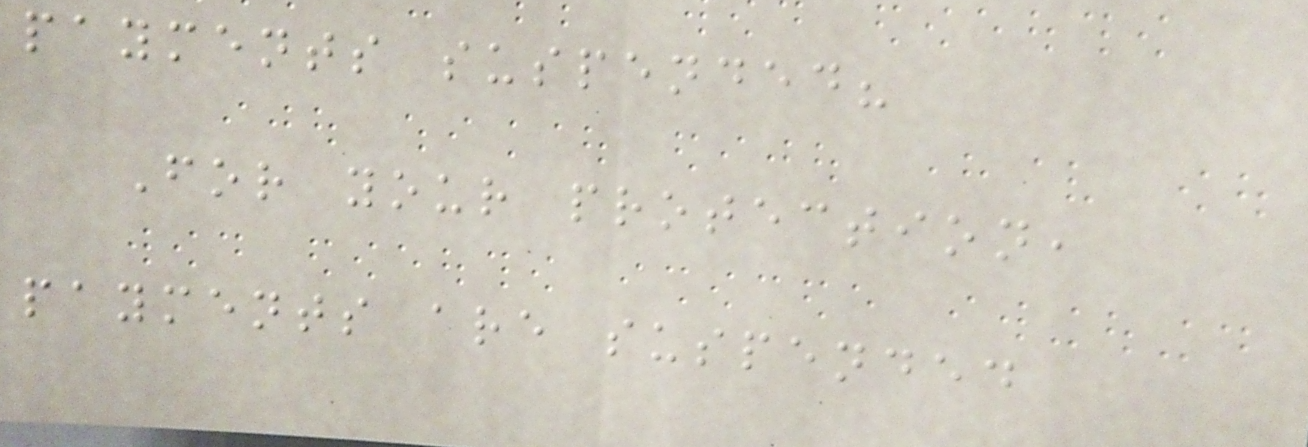payments suspended?
For your protection,
payments are suspended
